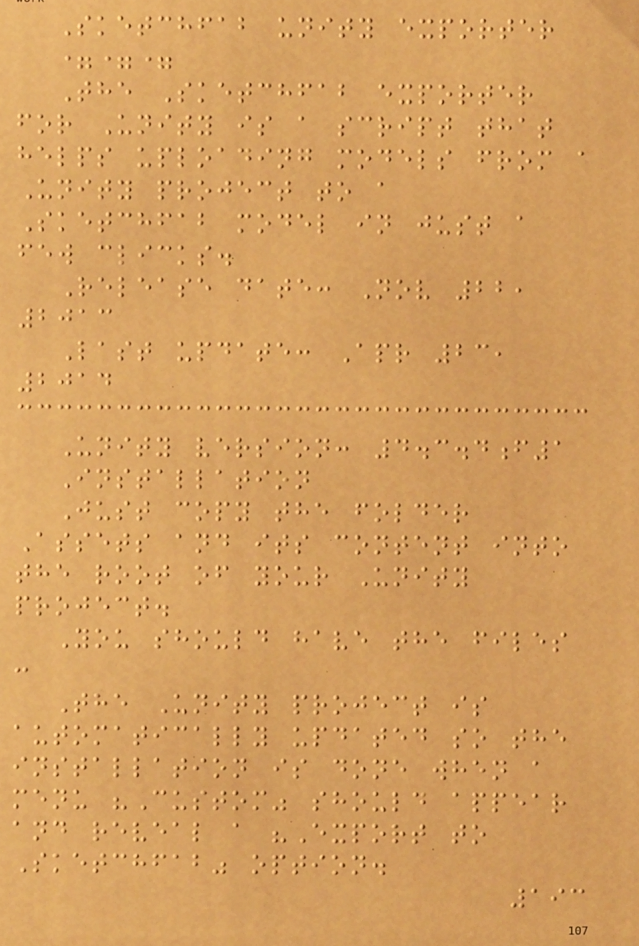Sketchfab unity exporter
===
The Sketchfab exporter
for Unity is a script that
helps uploading models from a
Unity project to a
Sketchfab model in just a
few clicks.
Release date: Nov 22,
2013
Last update: Apr 23,
2014
Unity version: 4.3.4f1
Installation
Just copy the folder
Assets and its content into
the root of your Unity
project.
You should have the files
:
The Unity project is
automatically updated so the
installation is done when a
menu "Custom" should appear
and reveal a "Export to
Sketchfab" option.
193
